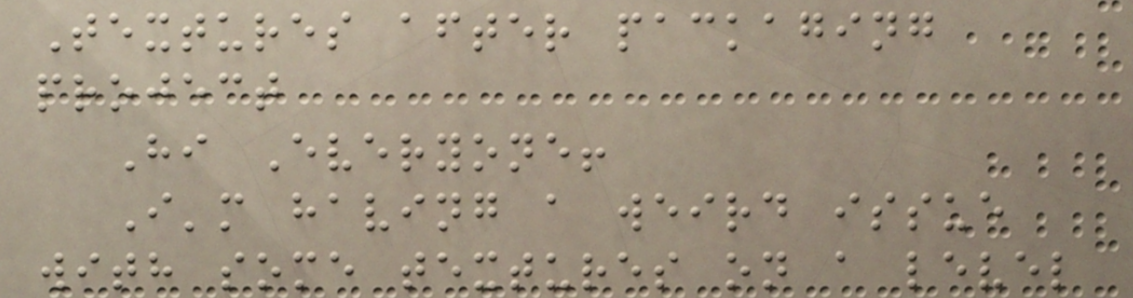Textures after packaging
project
Hi Everyone!
I'm having a weird issue
with some textures on a level
